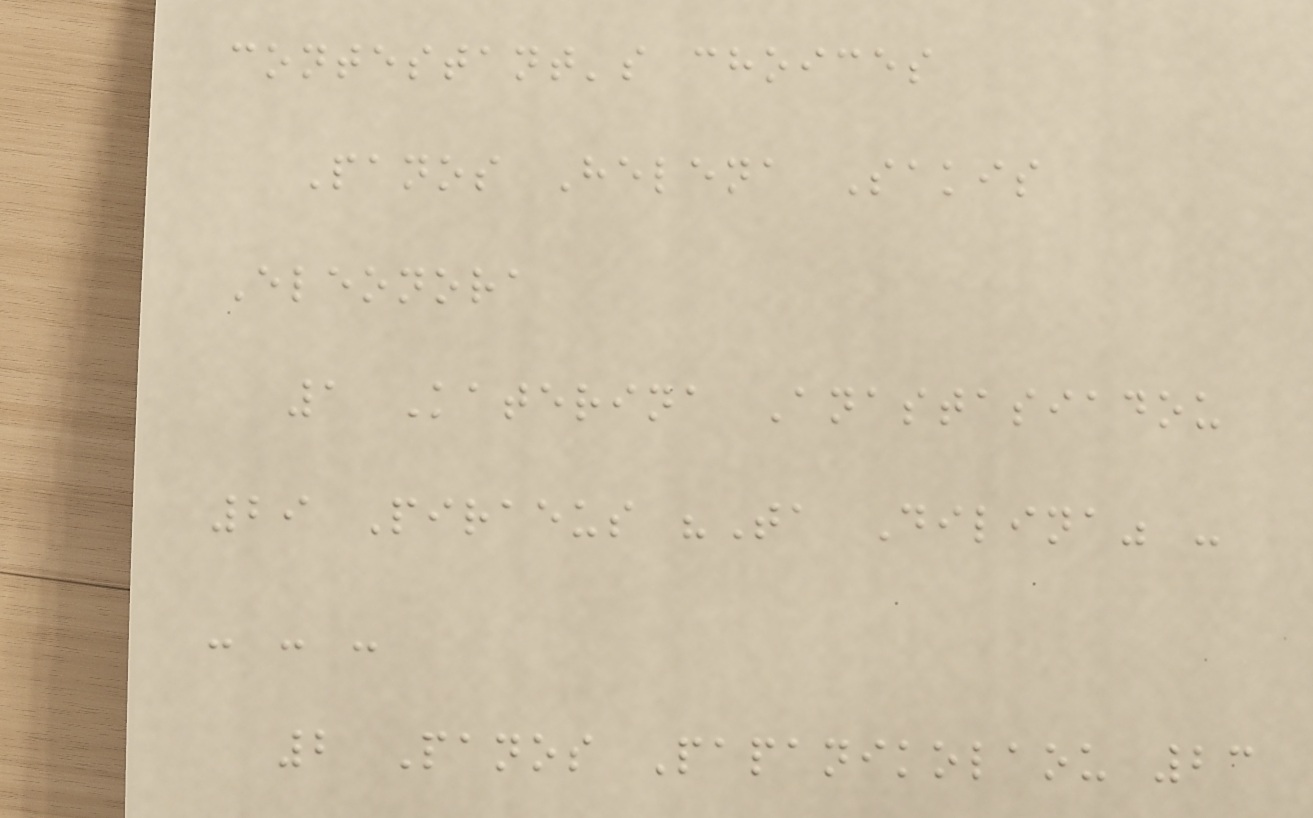contestant's choices
Panos Helena Sakis
Eleonora
1 Katerina Anastasiadou
29 Piraeus "Ta Dilina" -
- - -
2 Panos Papanikolaou 23
